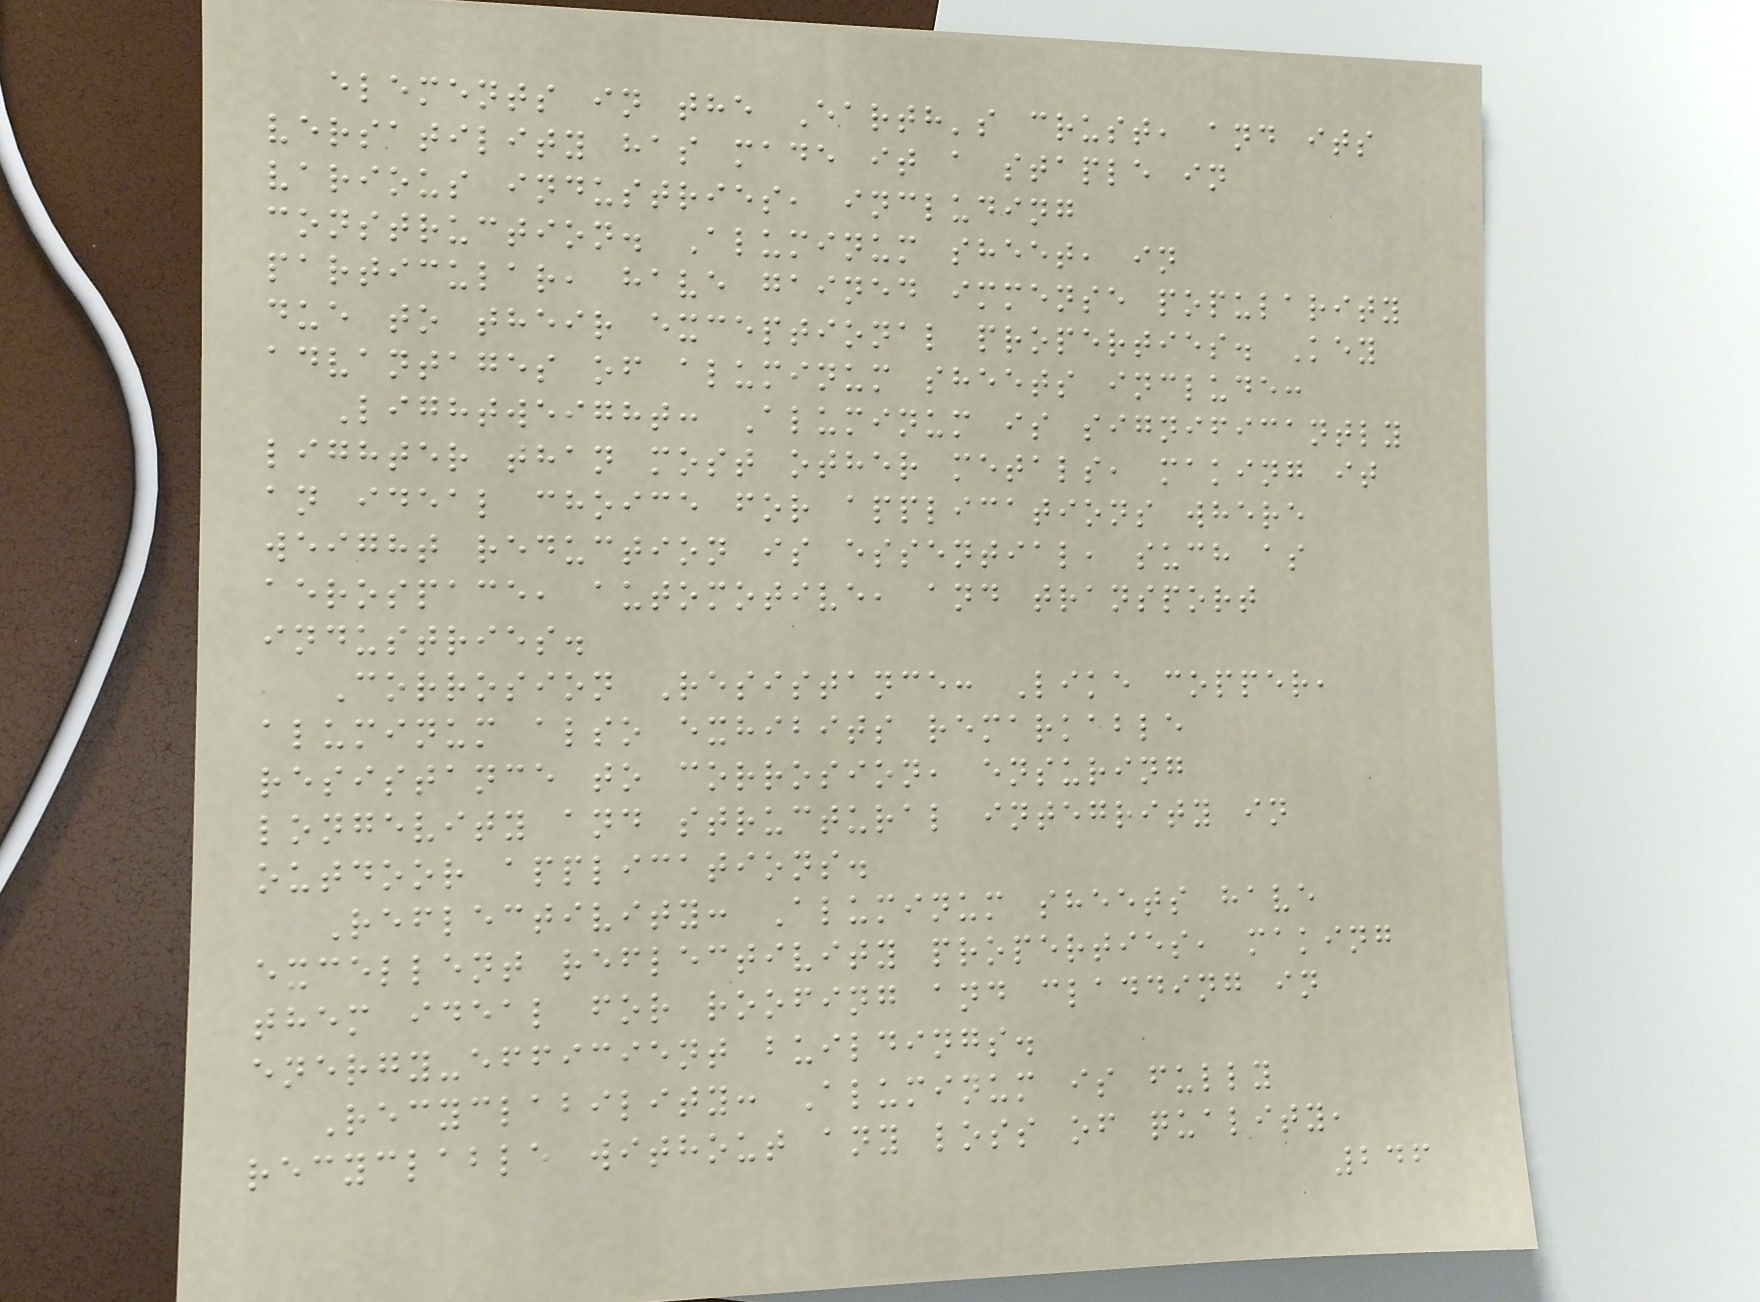elements in the Earth's crust, and its
versatility has made it a staple in
various industries, including
construction. Aluminum sheet, in
particular, have gained immense popularity
due to their exceptional properties. Key
advantages of aluminum sheets include:
Lightweight: Aluminum is significantly
lighter than most other metals, making it
an ideal choice for applications where
weight reduction is essential, such as
aerospace, automotive, and transport
industries.
Corrosion Resistance: Like copper,
aluminum also exhibits remarkable
resistance to corrosion, ensuring
longevity and structural integrity in
outdoor applications.
Reflectivity: Aluminum sheets have
excellent reflectivity properties, making
them ideal for roofing and cladding in
energy-efficient buildings.
Recyclability: Aluminum is fully
recyclable without any loss of quality,
246
